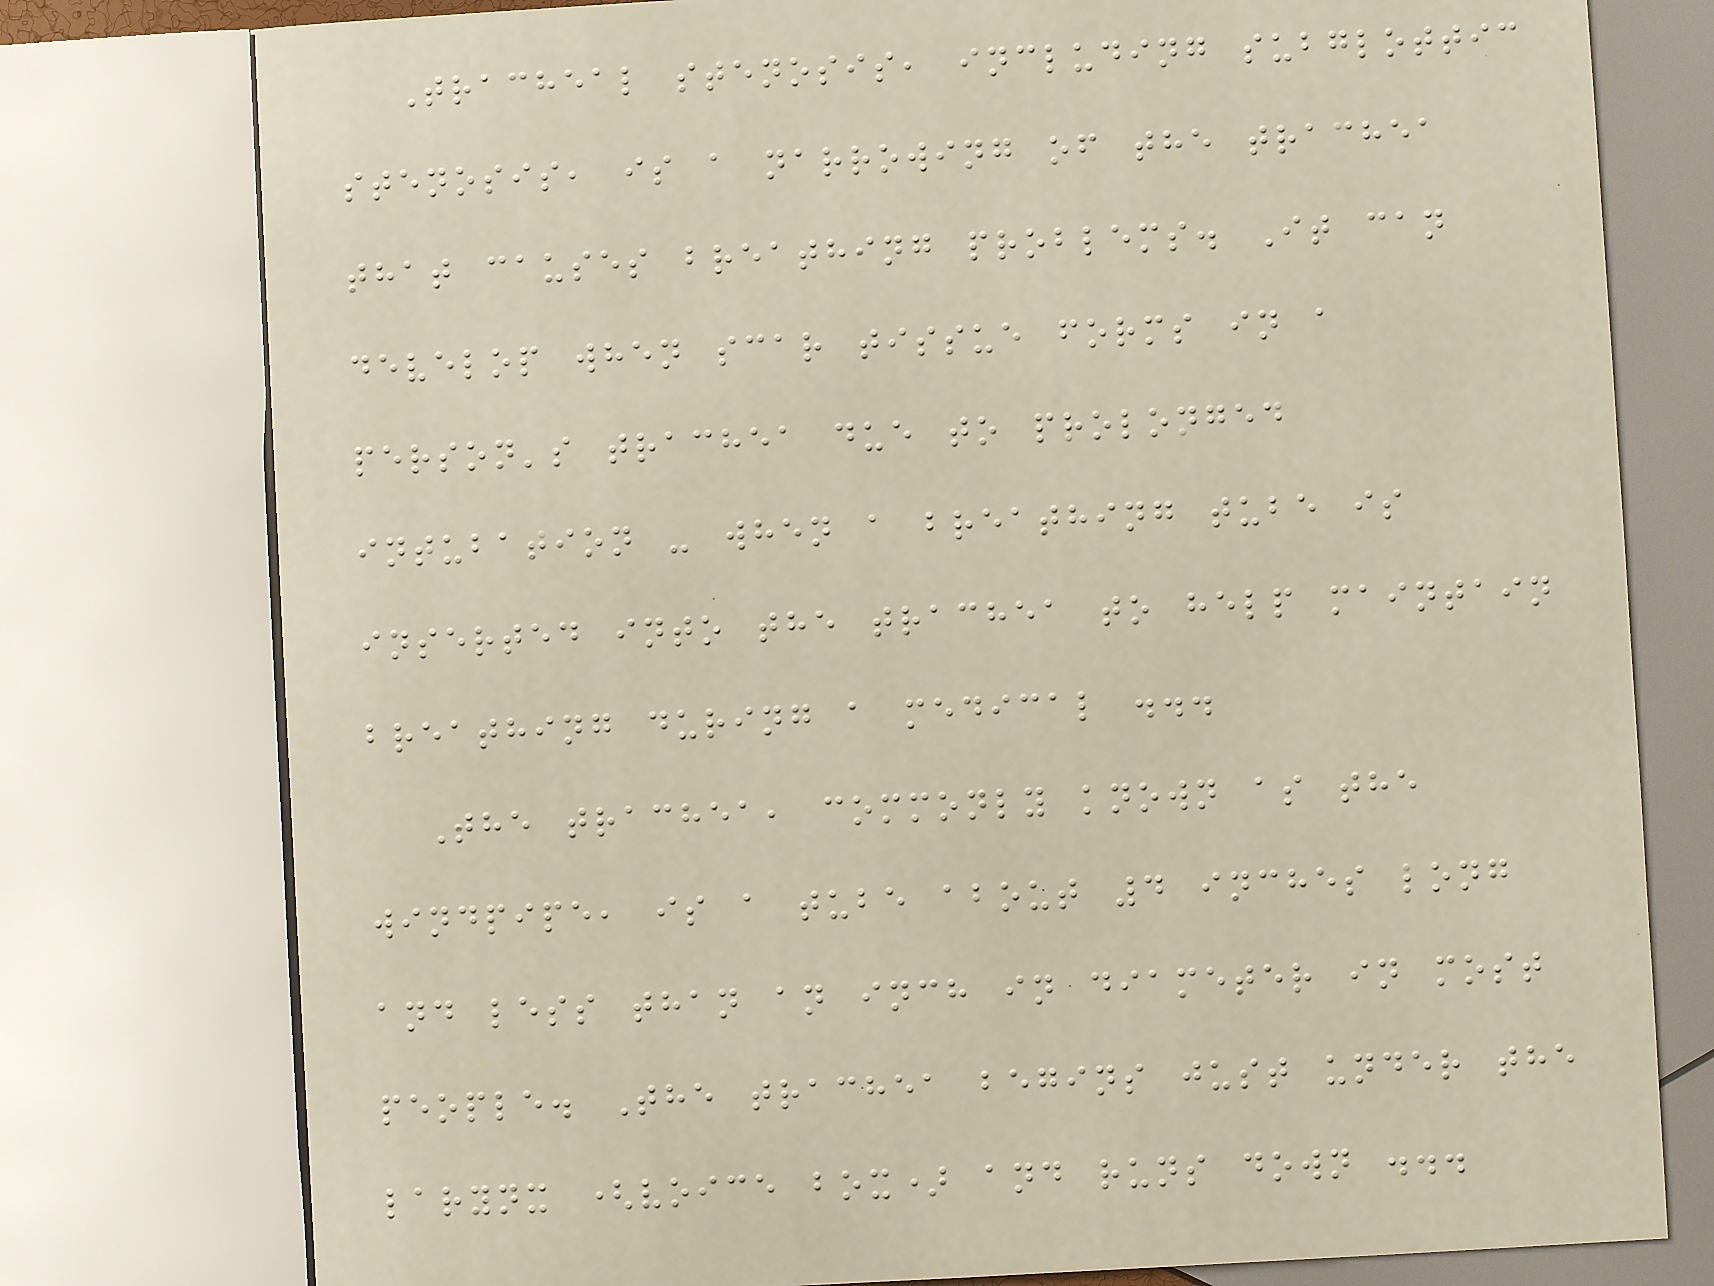Tracheal stenosis, including subglottic
stenosis, is a narrowing of the trachea
that causes breathing problems. It can
develop when scar tissue forms in a
person's trachea due to prolonged
intubation - when a breathing tube is
inserted into the trachea to help maintain
breathing during a medical ...
The trachea, commonly known as the
windpipe, is a tube about 4 inches long
and less than an inch in diameter in most
people. The trachea begins just under the
larynx (voice box) and runs down ...
